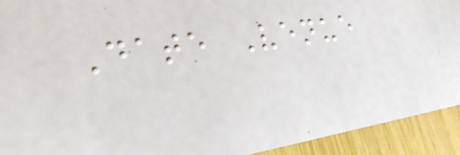Date Venue
